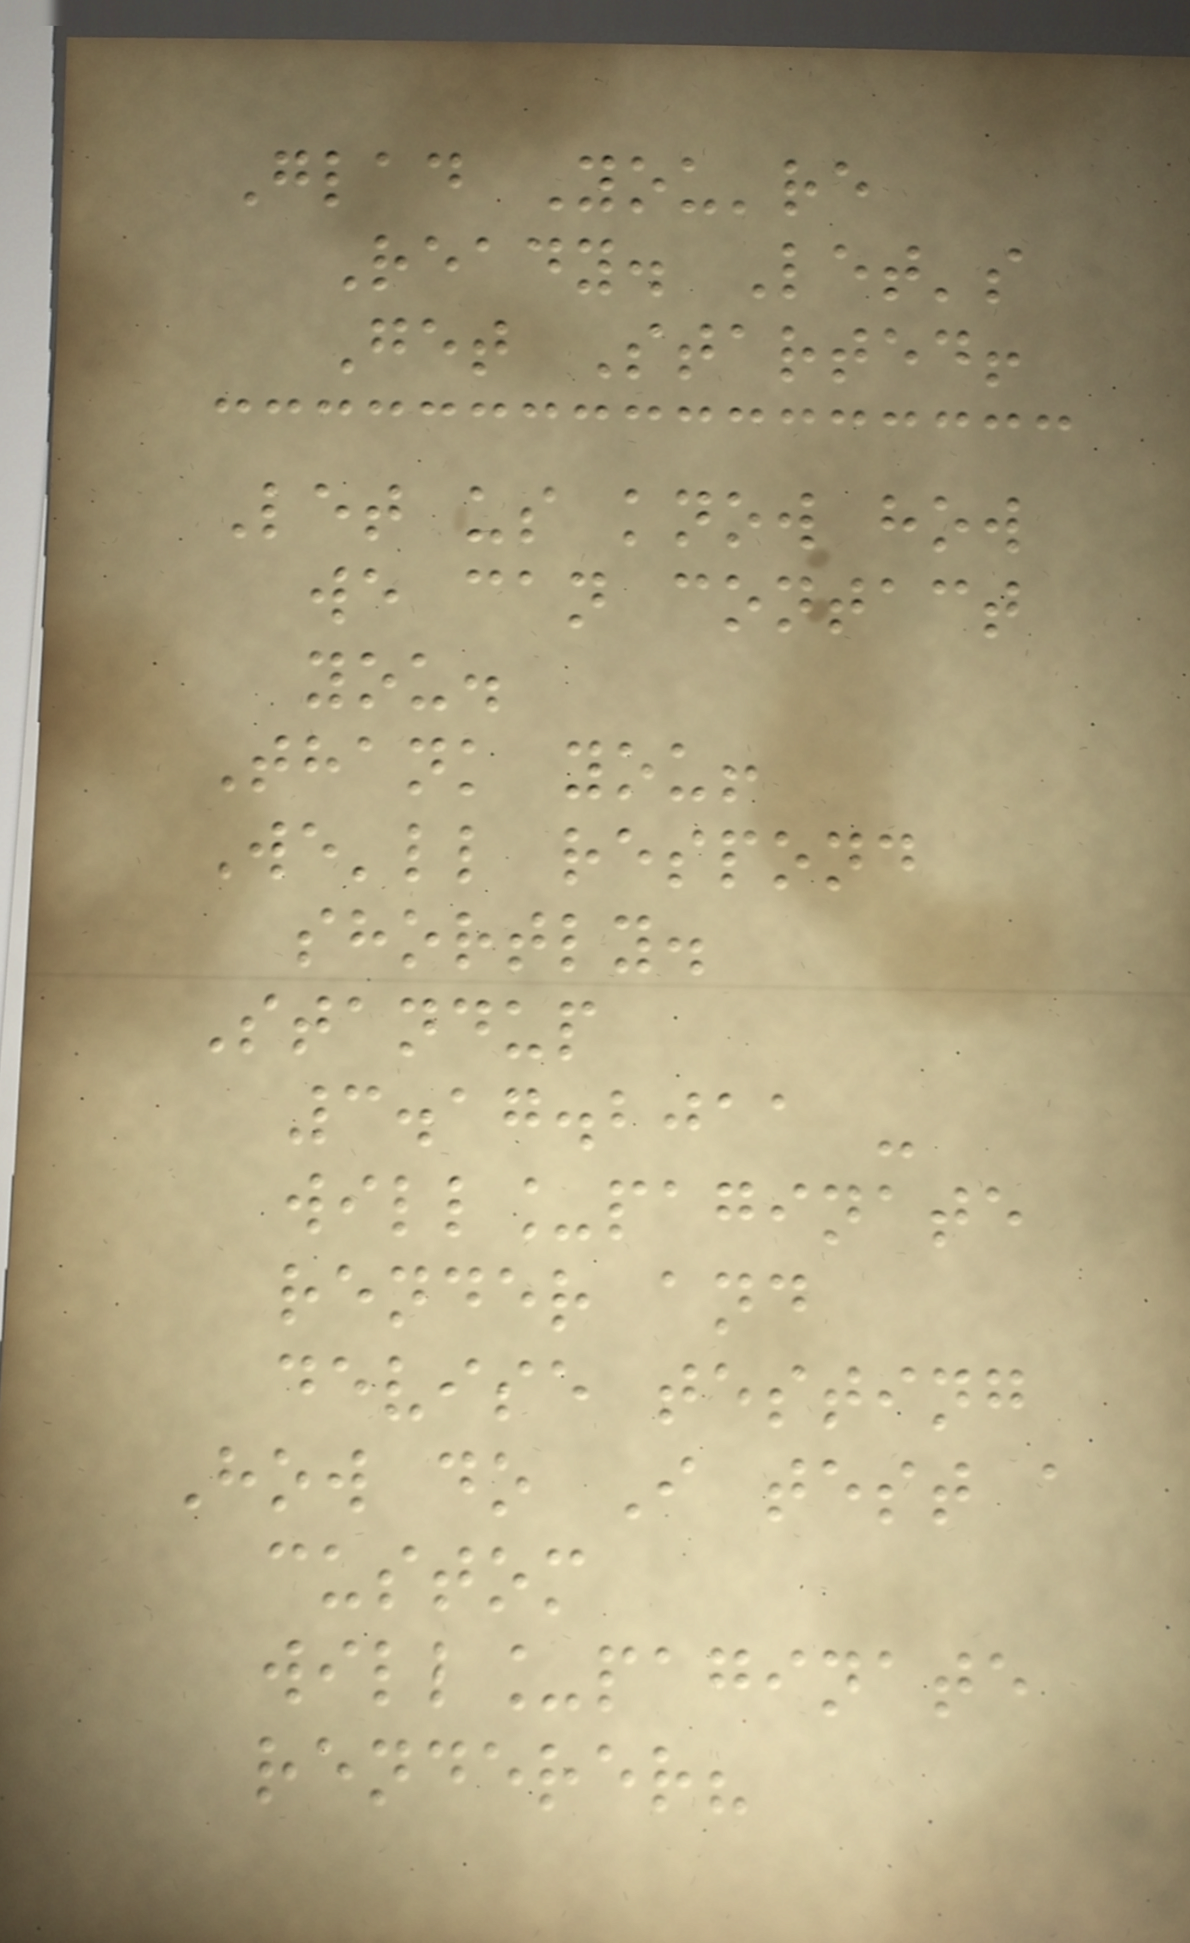Glad You're
Ready. Let's
Get Started!
Let us know how
we can contact
you.
Thank you!
We'll respond
shortly.
Standup
3.17.2011 -
will_paginate
render and
devise testing
How do I test a
custom
will_paginate
renderer?
